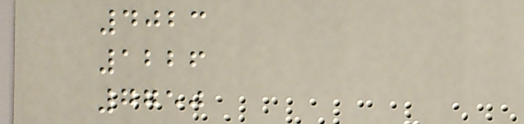4023
1226
7750
